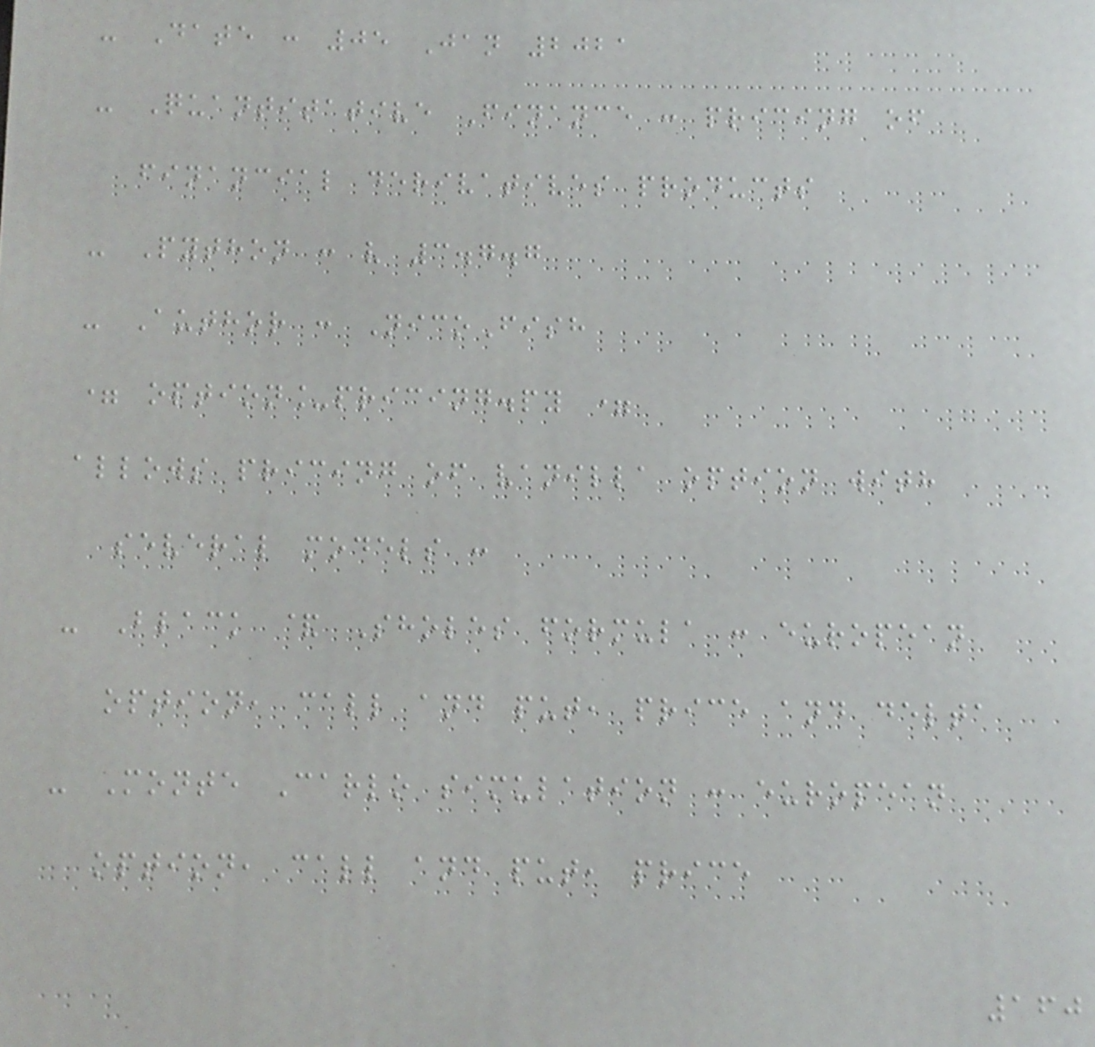- Date : 05 Jan 2021
- Quantitative Finance : pricing of
financial derivatives products
- Python : v 3.7.7
- Author : NicoFish
= option_pricing.py =
allows pricing of vanilla option with
several models :
- Black & Sholes formula : european
option, call and put, price and delta
- Monte Carlo simulation : european
option, call and put, price
160
